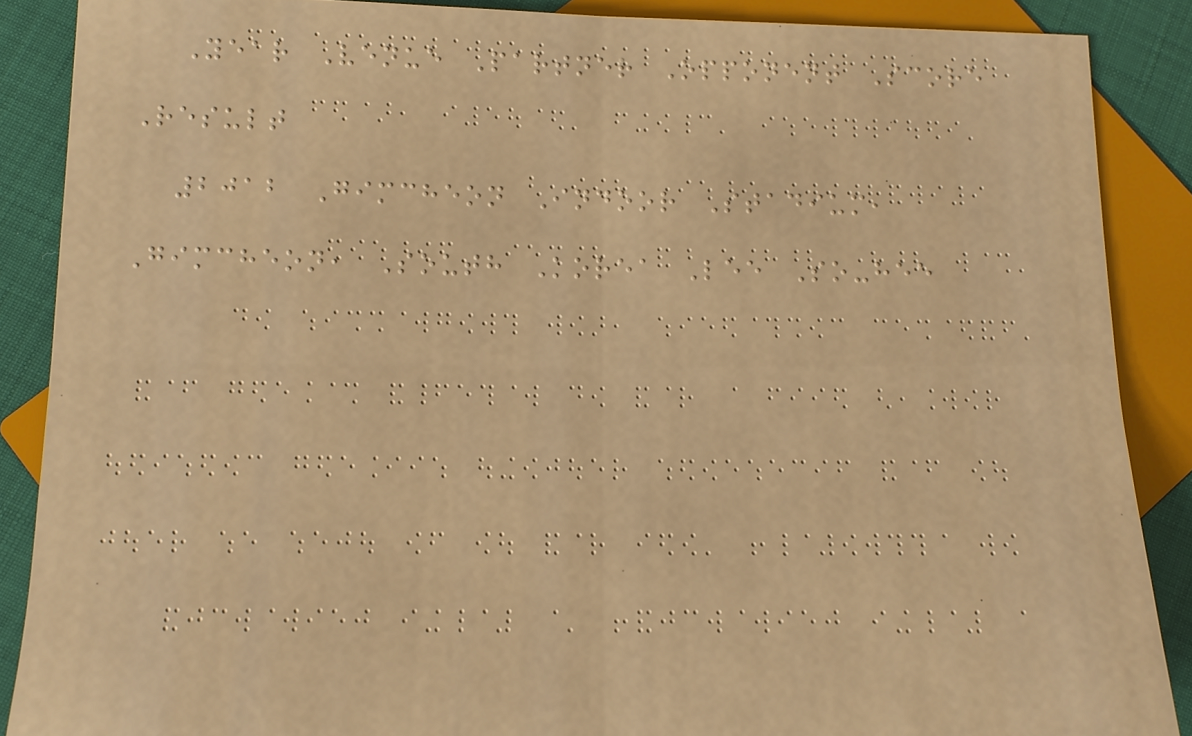Year Venue Partner Opponent Score
Result
2012 Gimcheon Indoor Stadium,
Gimcheon, South Korea Lee So-hee
